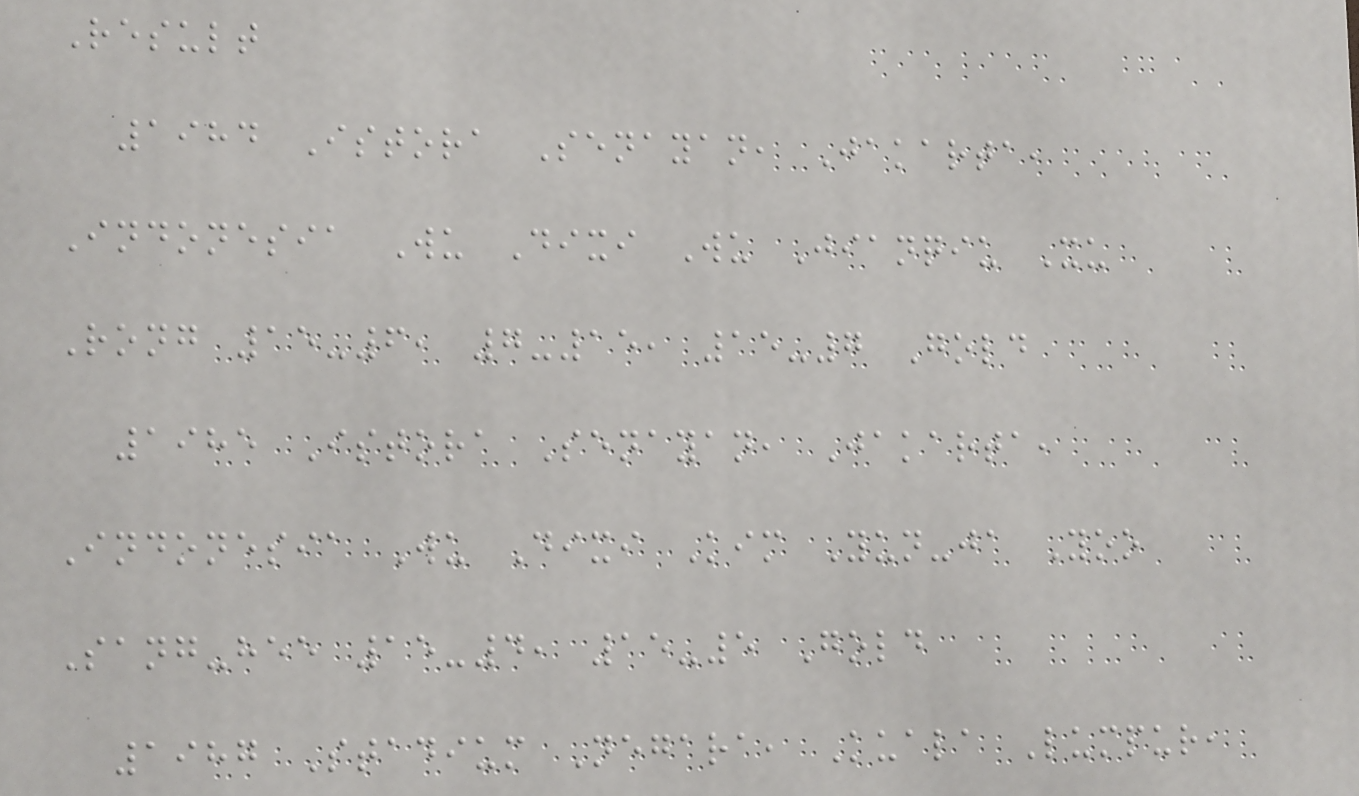Result
1984 Istora Senayan, Jakarta,
Indonesia Wu Dixi Wu Jianqiu Xu
Rong 15-6, 7-15, 15-7 Gold
1985 Istora Senayan, Jakarta,
Indonesia Wu Dixi Kim Yun-ja Yoo
Sang-hee 15-4, 15-5 Gold
1987 Stadium Negara, Kuala Lumpur,
